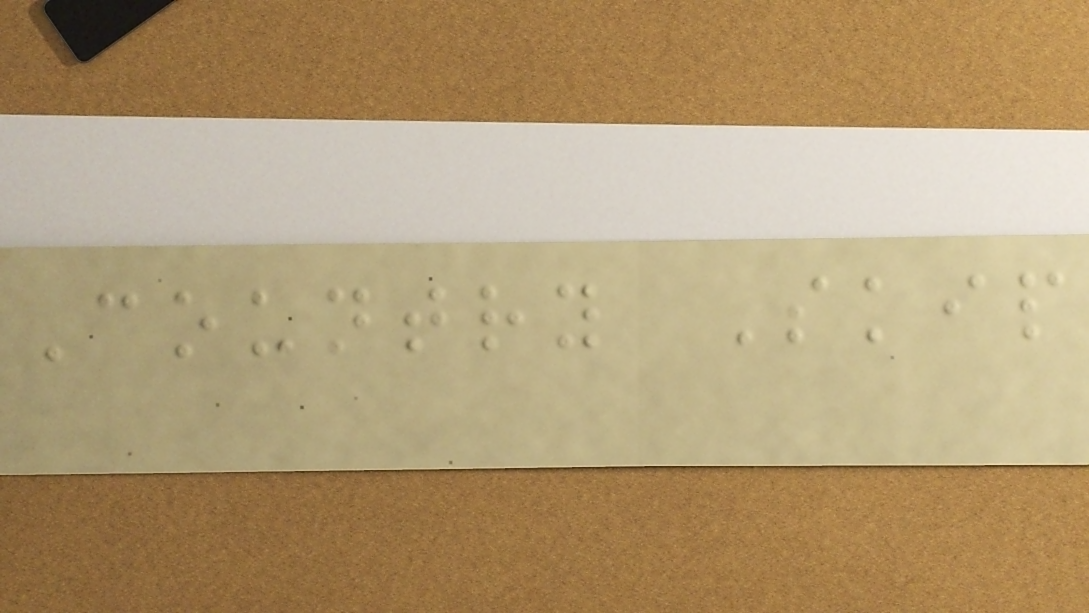Country Skip
